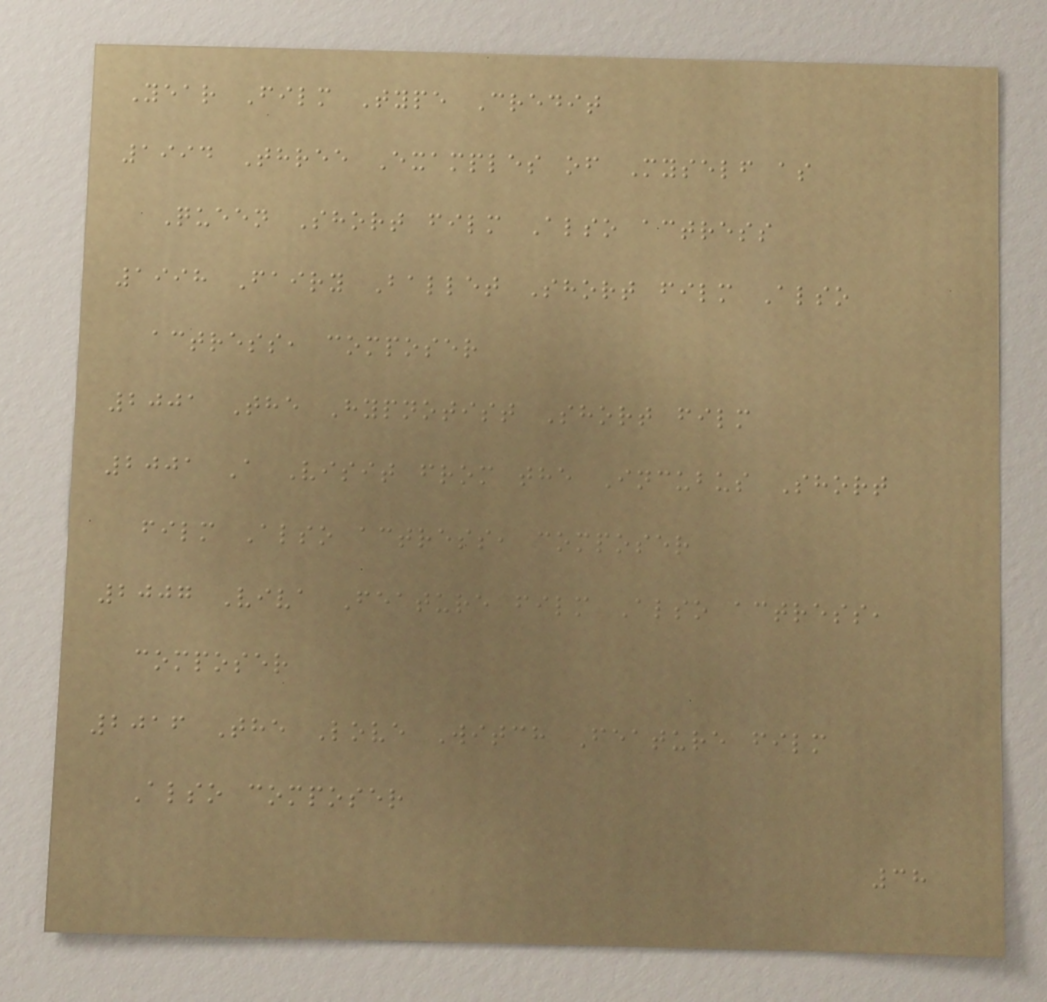Year Film Type Credit
1994 Three Examples of Myself as
Queen Short film Also actress
1998 Fairy Ballet Short film Also
actress, composer
2001 The Hypnotist Short film
2001 A Visit from the Incubus Short
film Also actress, composer
2007 Viva Feature film Also actress,
composer
2016 The Love Witch Feature film
Also composer
38
